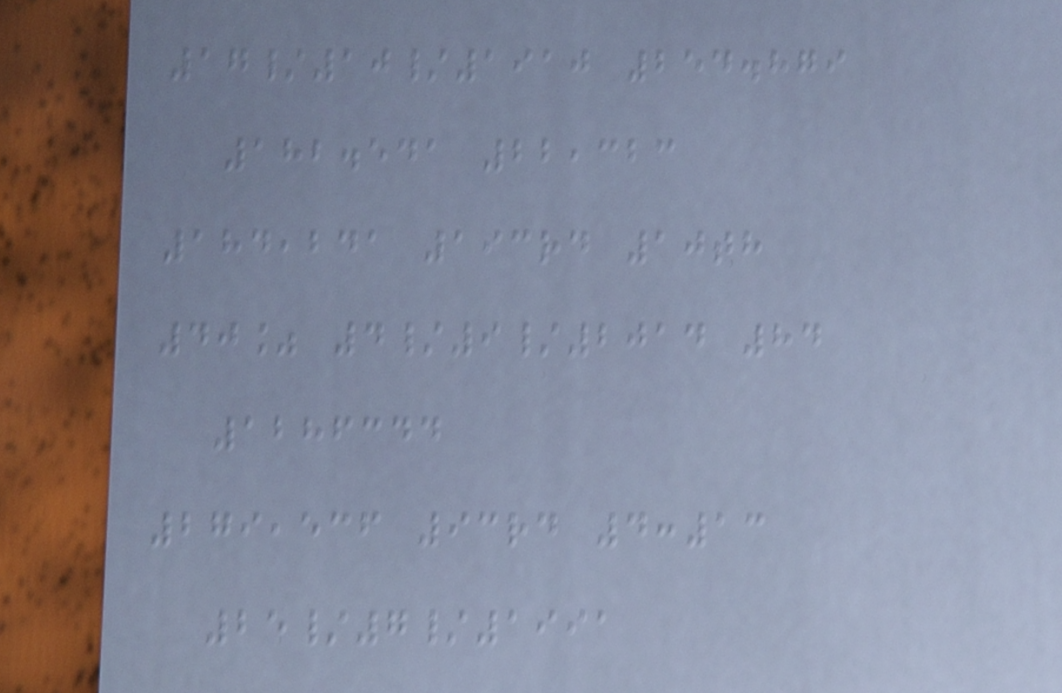17/10/1910 254.879
182.541 22,323
184,241 193rd 10th
40% 4/9/2014 84
1286344
279,536 93rd 4:13
25/7/1991
